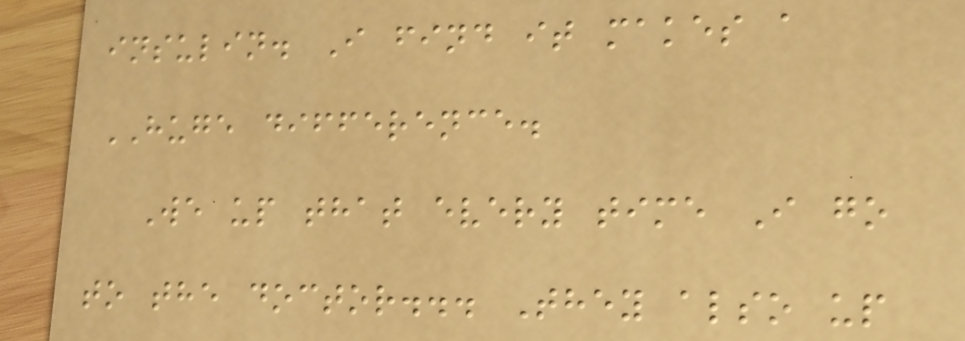insulin. I find it makes a
HUGE difference.
We up that every time I go
to the doctor... They also up
